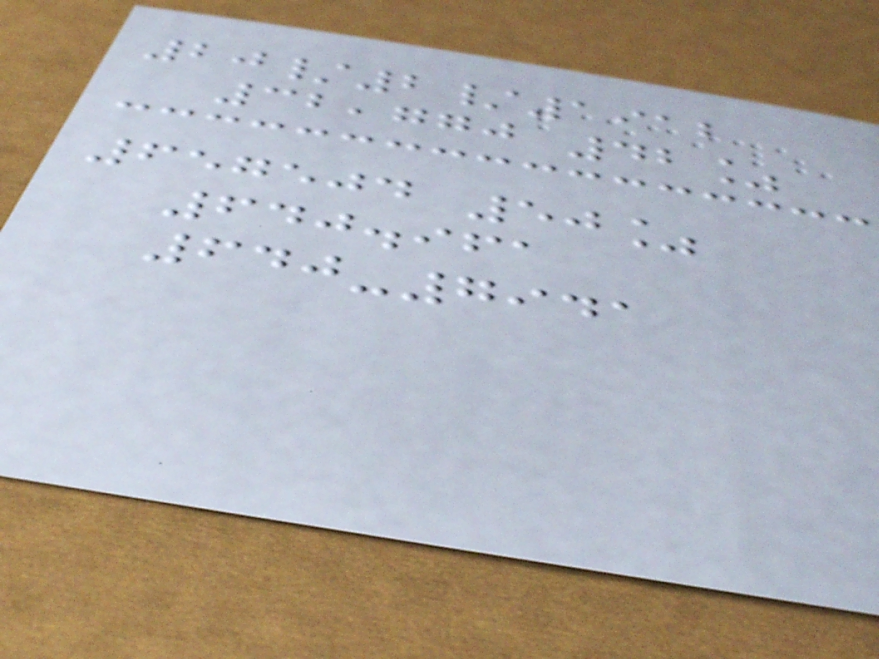20/2/1912
32,770 42%
657504 50%
640.961
640-7941
